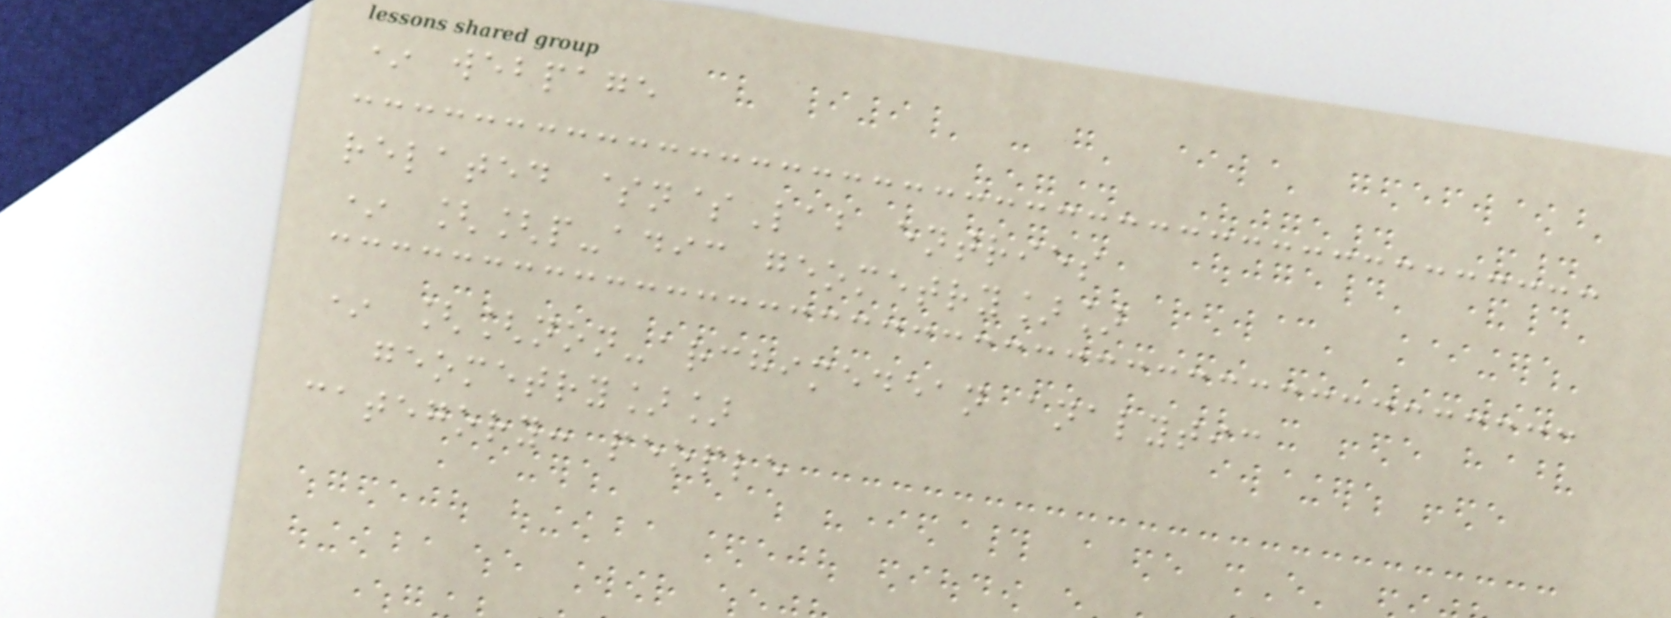* webpage
related $n$Lab entries
* [[p-adic geometry]]
* [[non-archimedean analytic
geometry]]
category: people
